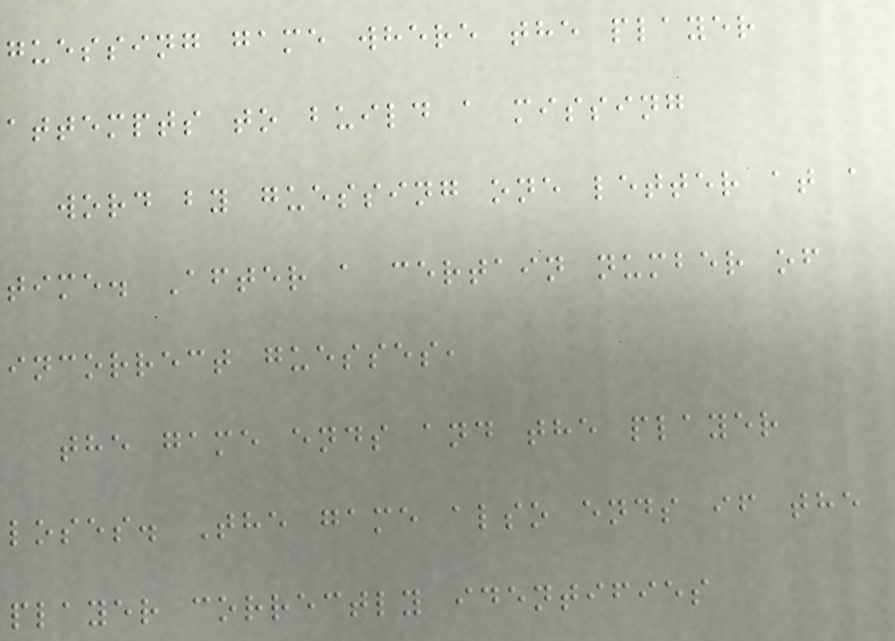guessing game where the player
attempts to build a missing
word by guessing one letter at a
time. After a certain number of
incorrect guesses,
the game ends and the player
loses. The game also ends if the
player correctly identifies
